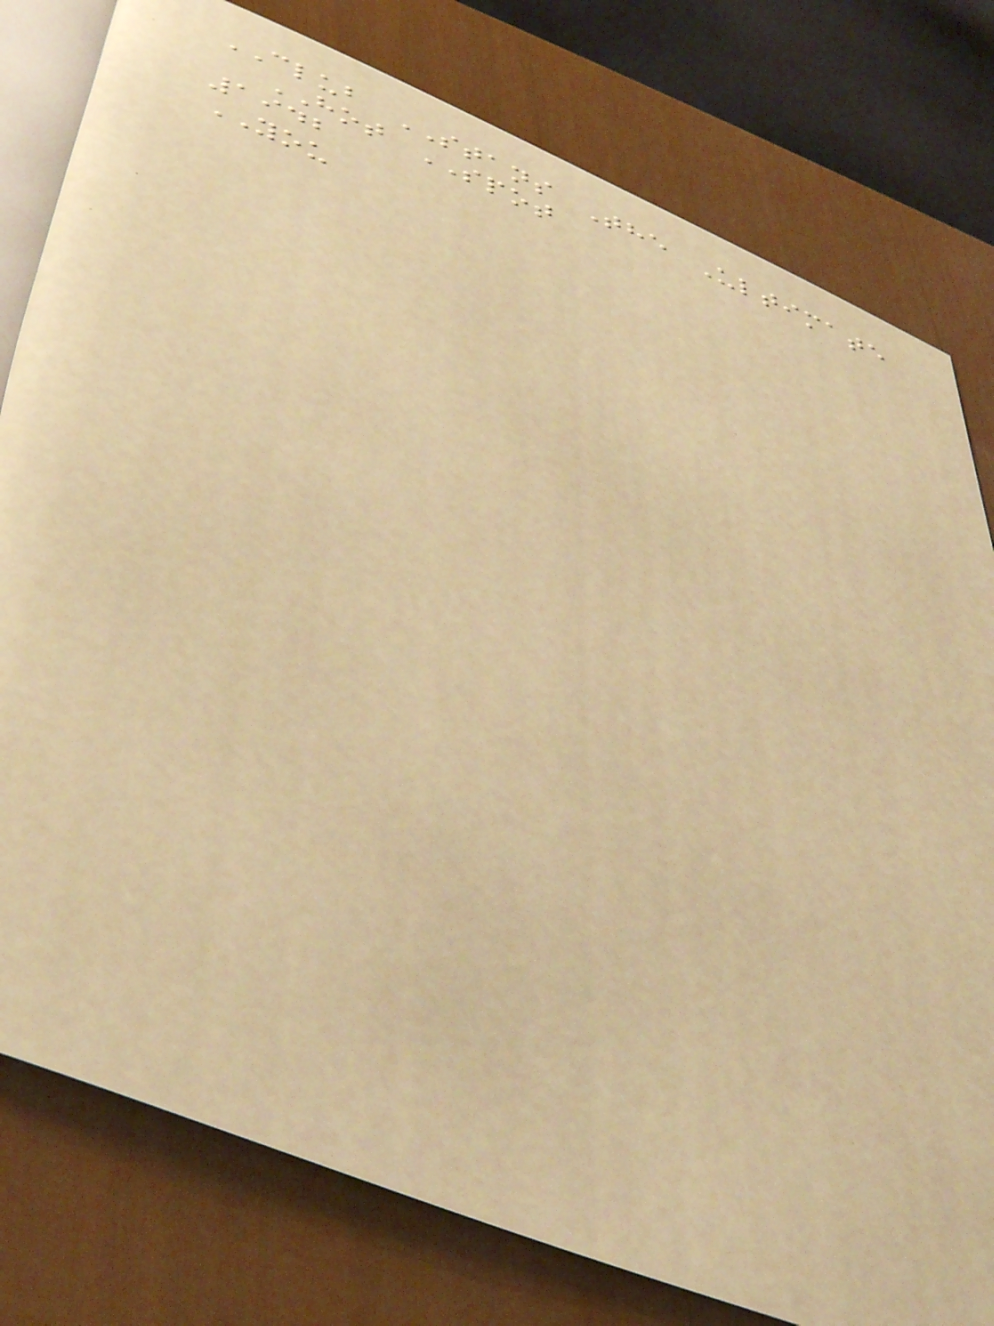CLUB STANS The Ultimate
HOT SPOT
1942
YOU
